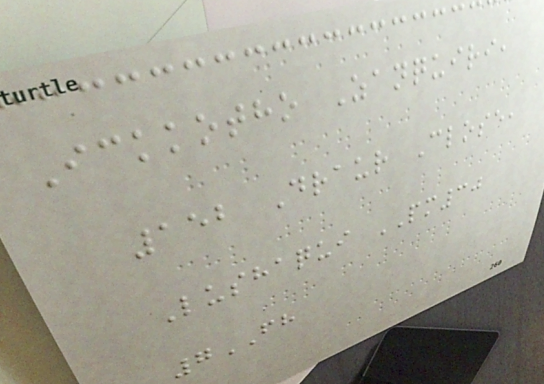Ickkotho Zanquiri,
152 Draur Close,
Lushaqui PM30
7FH
